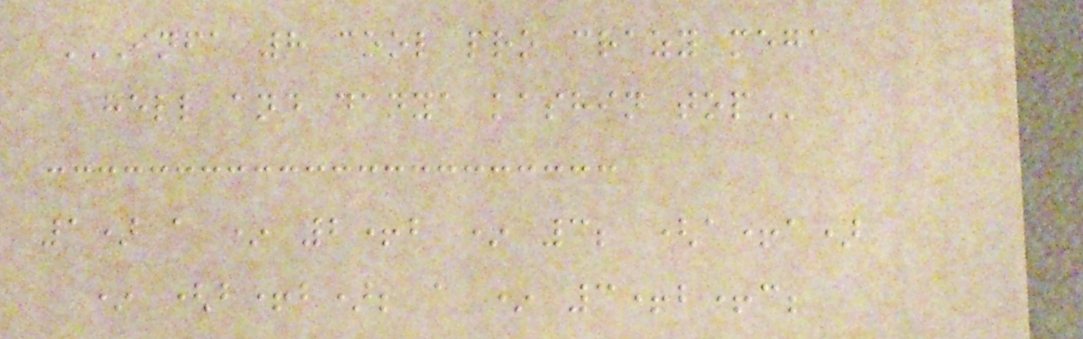INFA 8 COOL PRO CRAZY MEGA
HELL AND DANYA KASHIN TOP
1) a * 2+b * 3; (a+a)
* (b+b); a * 3+b+c;
